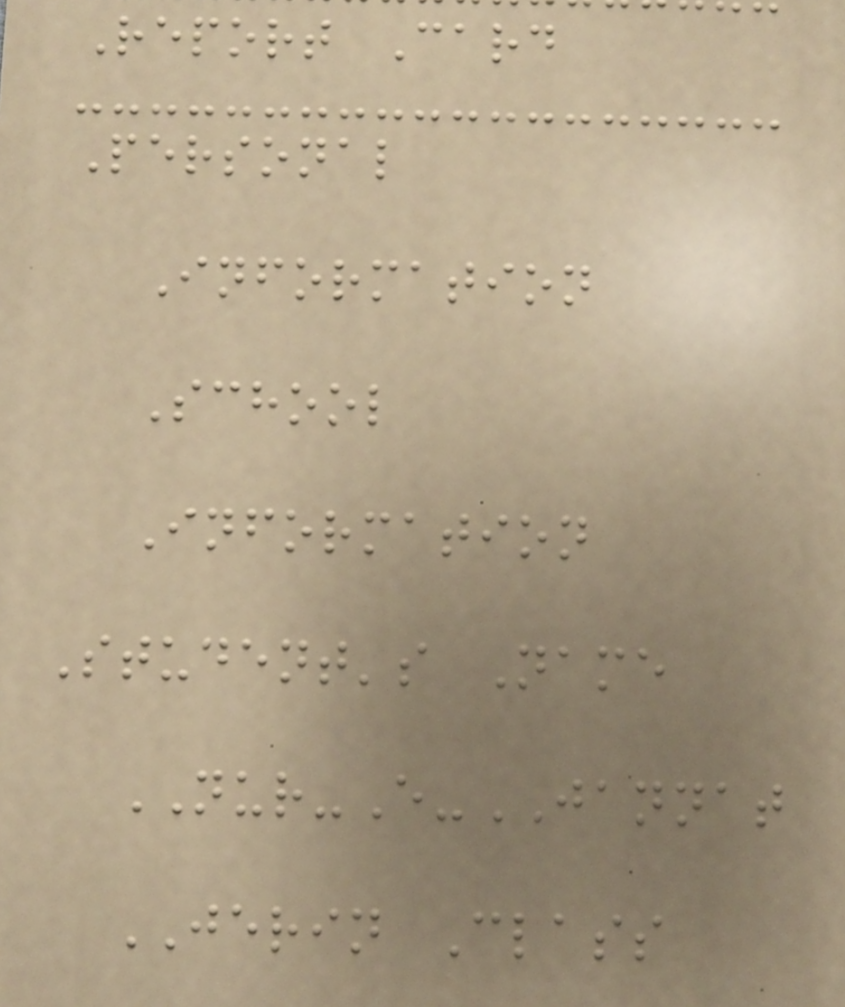Report Card
Personal
Information
School
Information
Student's Name
NUR-E-JANNAT
JERIN Class
